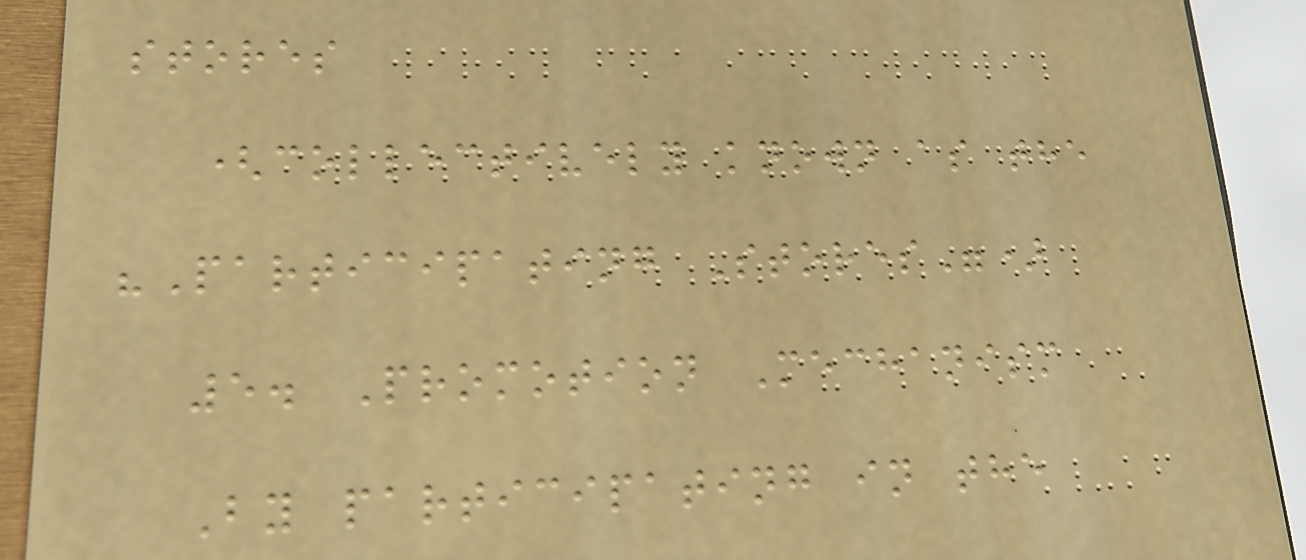stores
(collectively known as the
"Participating Stores")
5. Promotion Mechanism
By participating in the
